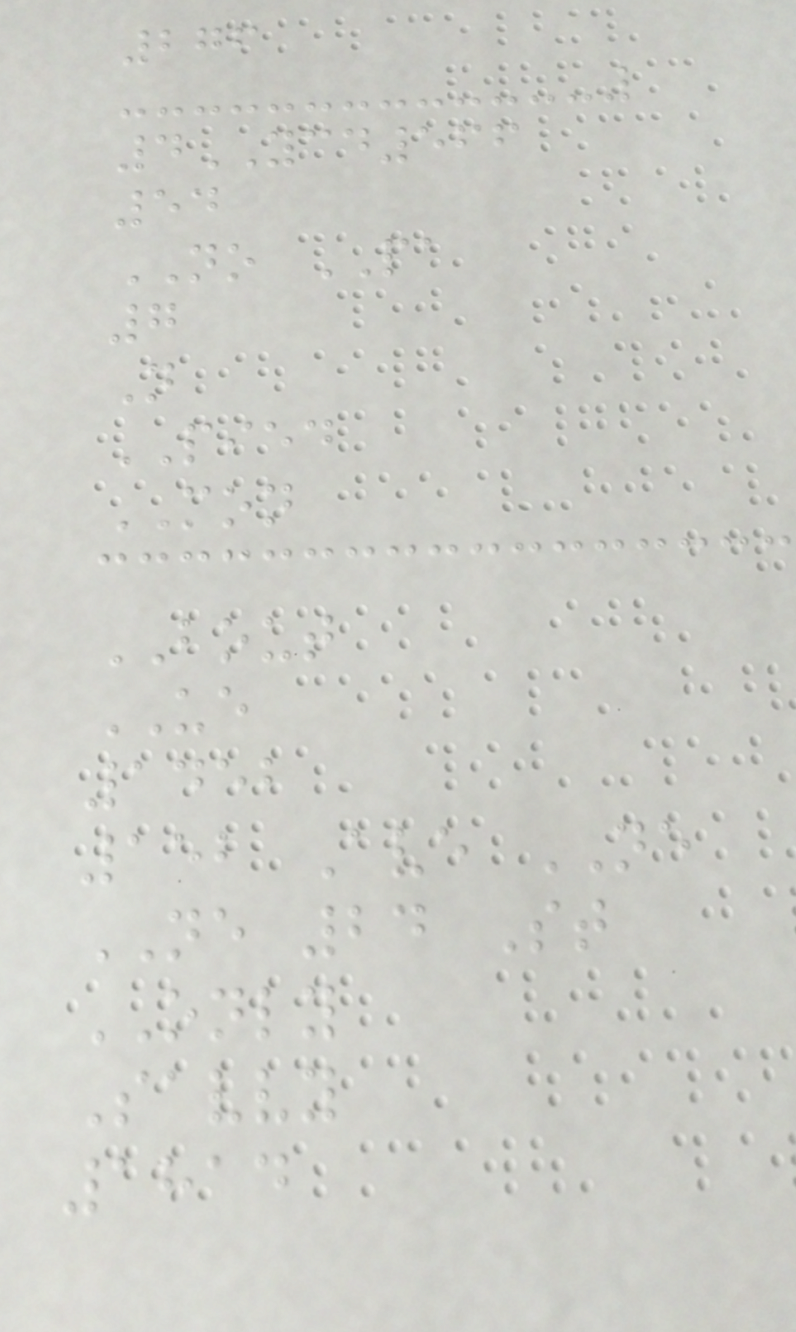276
4YCD566
54
NO PA
7
N
PIED
MON
BOUT
UE
1452
152 Ave NE
NE 24 St
ONLY
Savvy
1814
